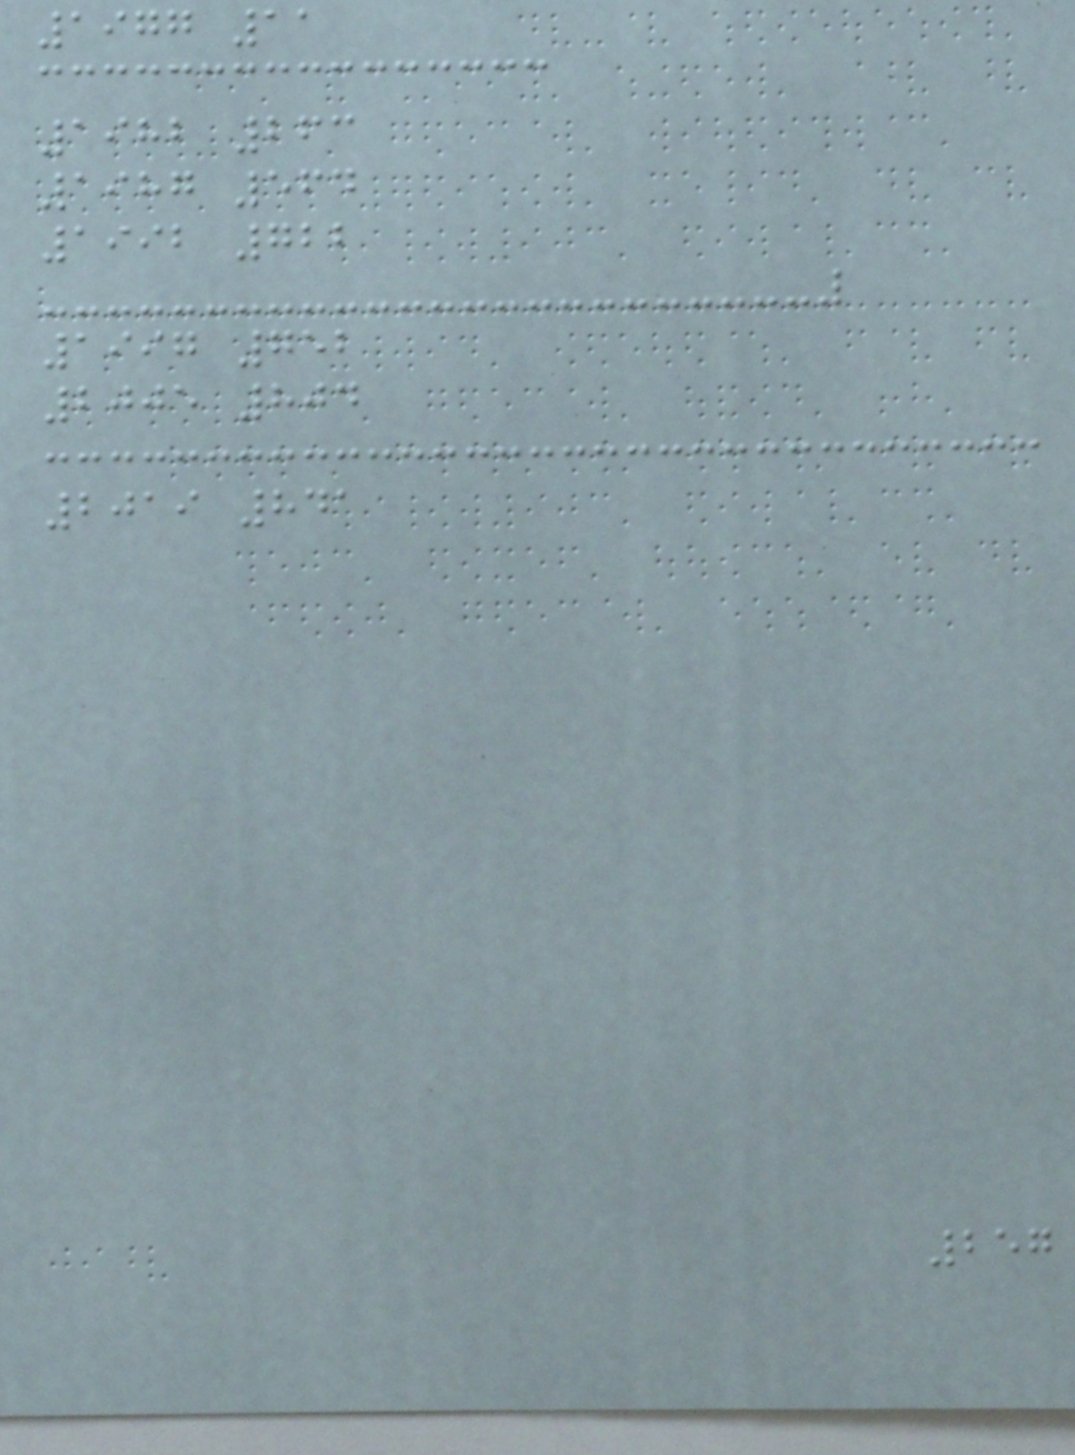1977 11
1982 263
1987 564
1992 722
1997 752
2005 804
2019 841
257
